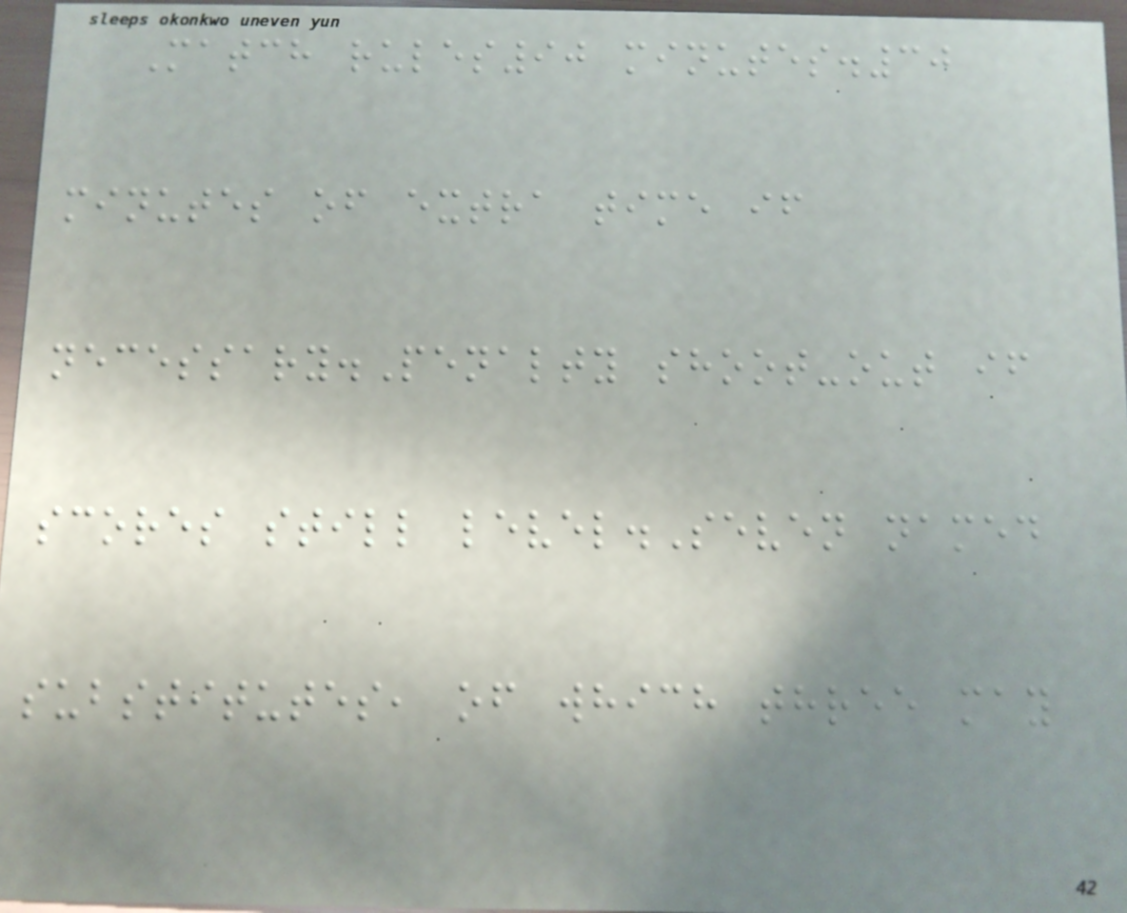Match rules90 minutes.30
minutes of extra time if
necessary.Penalty shoot-out if
scores still level.Seven named
substitutes, of which three may
